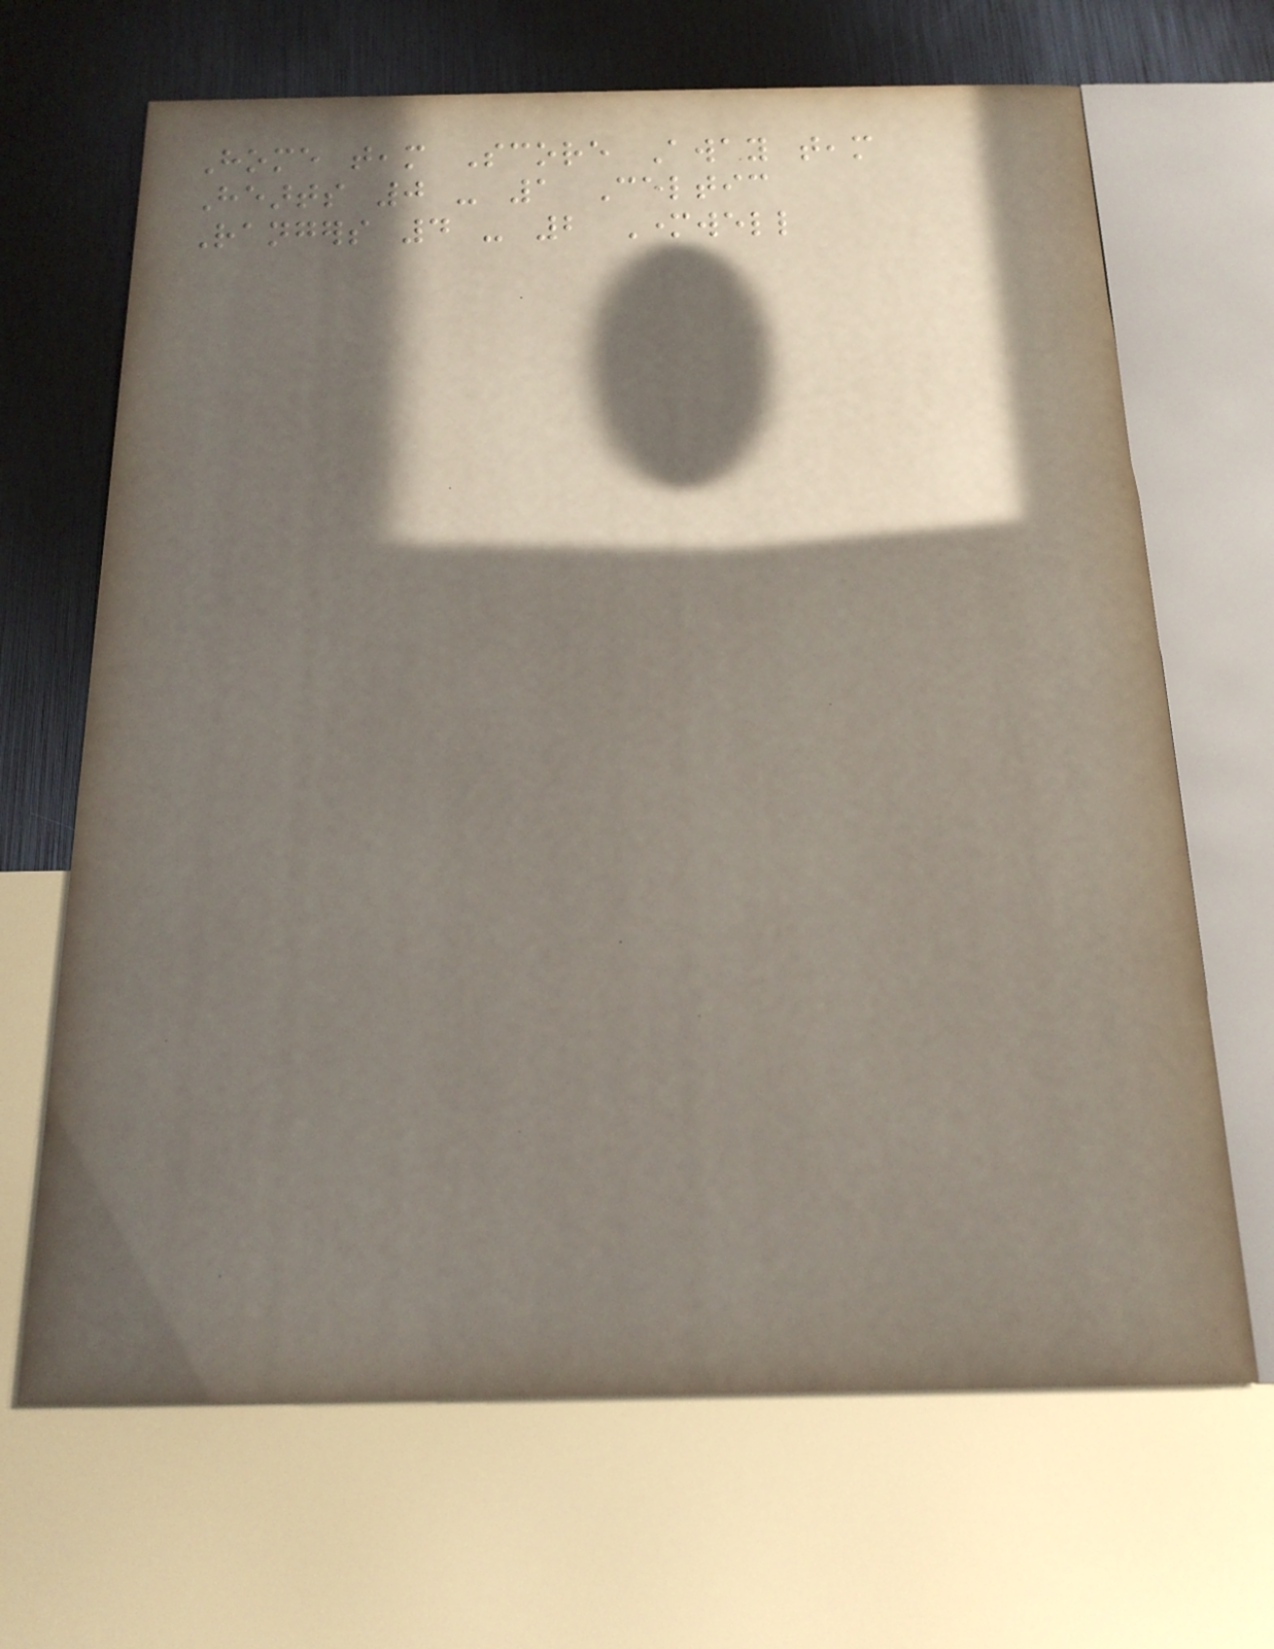Home team Score Away team
Hearts 0 - 1 Celtic
Rangers 4 - 2 Motherwell
